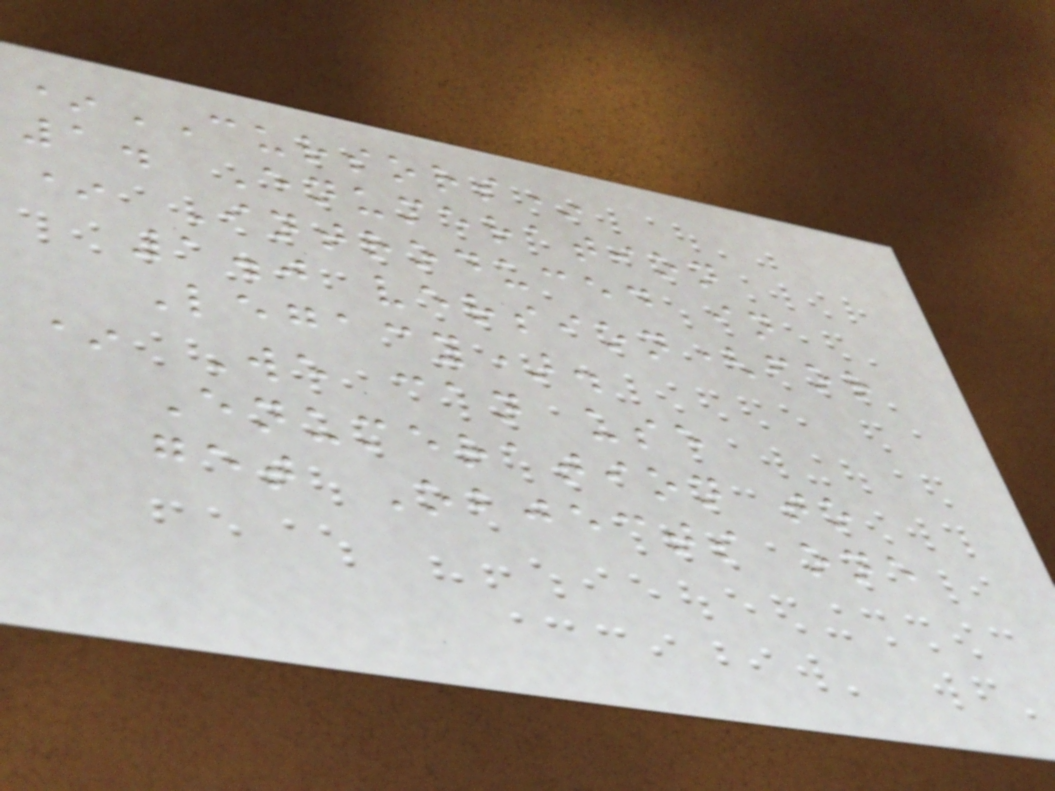*CURSORS*
1. Enumeration
* Introduced in
1.0 version(for
Legacy).
* We can use
Enumeration to
get Objects one
